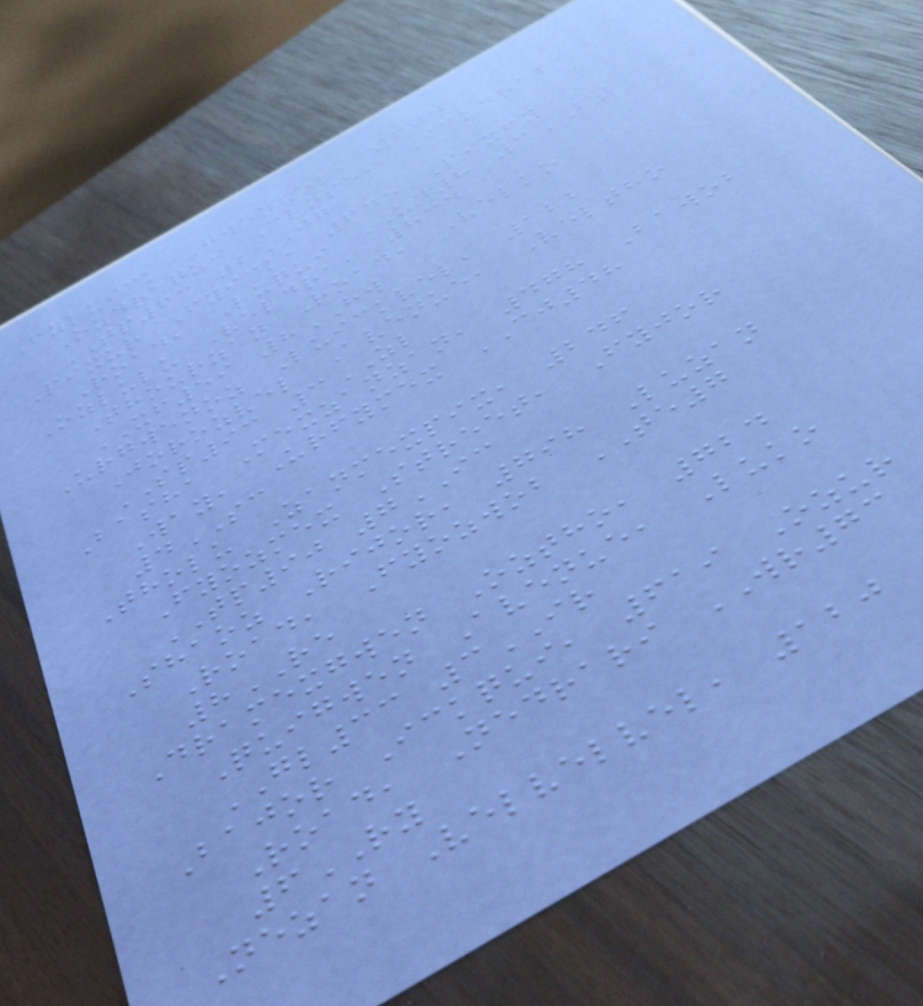Fyluick Gwenvel, 604
Ozdraqui Close, Ickdraba
TP63 2JG
Pixur Fyick, 645 Pixfy
Road, Luqui UD8 3BT
Ozlulu Veldra, 834
Thourzan Road, Velko
XF59 8HW
Urgwenoz Luickvel, 122
Jorozvel Avenue, Veltho
SP93 3ZL
Basha Mexzanzan, 478 Bawob
Way, Urfymex CJ48
4SC
Tholu Zanmexpix, 246
Fyozmex Street, Fyjor
TP90 7IC
Shaoz Rijor, 798 Luzan
Road, Fyozwob TE7
8RE
Dramexgwen Oztho, 724
Quigwen Avenue, Luko
GL33 3IR
Bajor Ickqui, 619 Ozur
Road, Nedrari WR73
6RY
Nezan Velvelvel, 120
